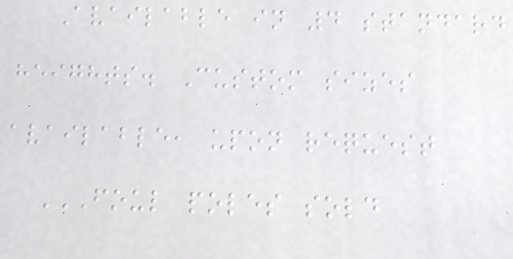Available in 4 standard
heights. Custom sizes
available, upon request
FOUL POLES SOLD
